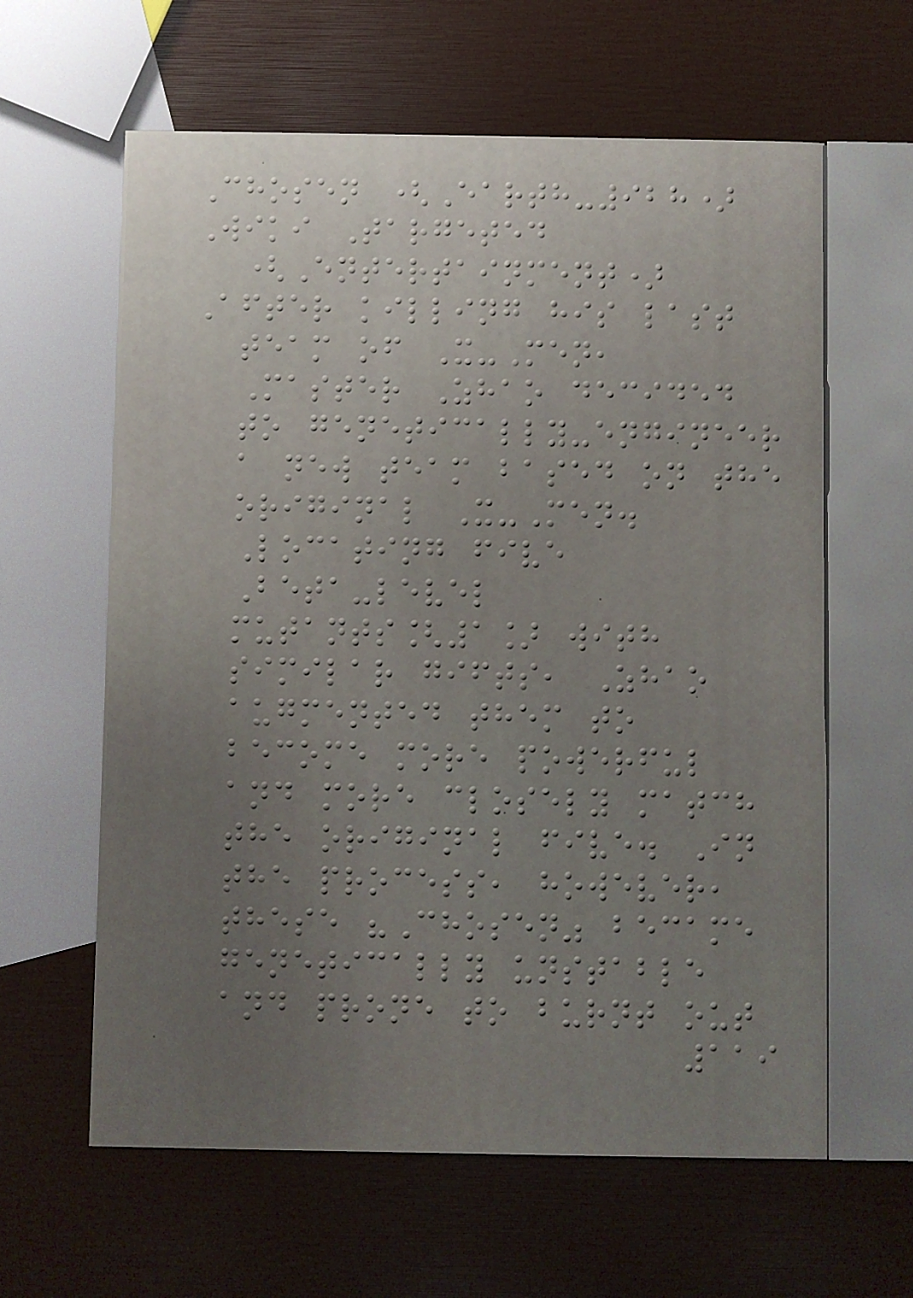Chosen (Earth-928)
Wiki Targeted
(Entertainment)
After killing his last
team of X-Men,
Master Zhao decided
to genetically-engineer
a new team based on the
original X-Men.
Locating five
Beta-level
mutants[1] with
similar gifts, Zhao
augmented them to
become more powerful
and more closely match
the original five. In
the process, however,
these "Chosen" became
genetically unstable
and prone to burnt out
119
